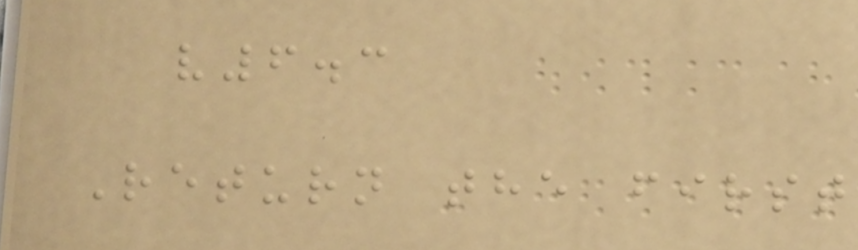v6.3
Return the first
